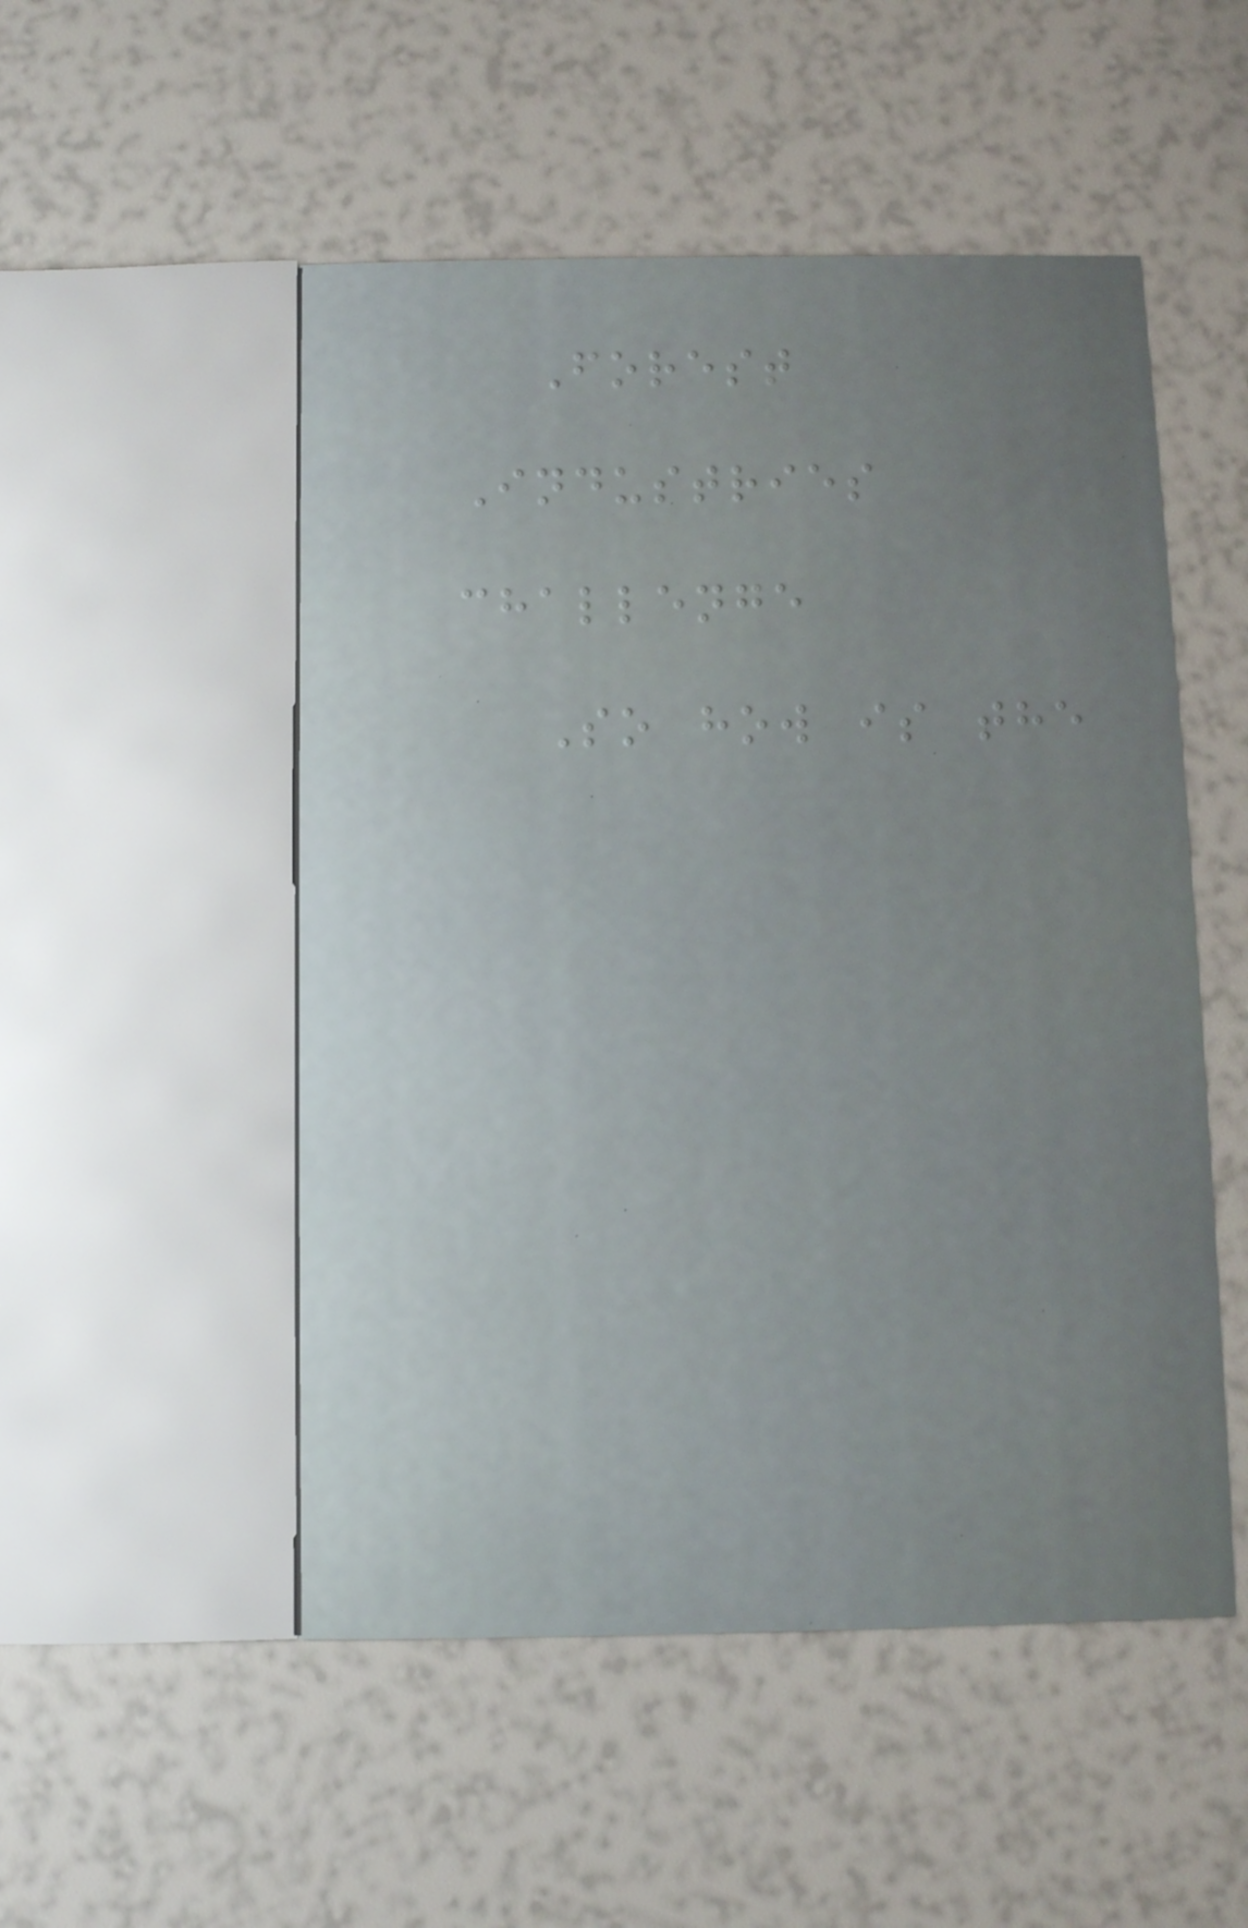Forest
Industries
challenge
So how is the
